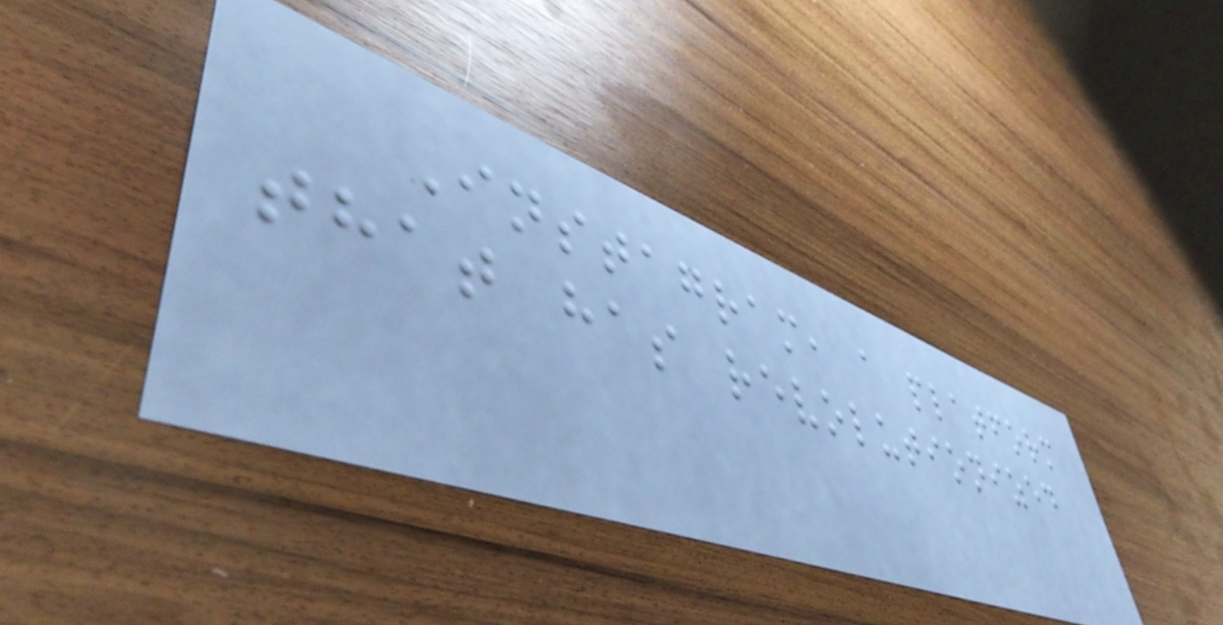Instagram, a platform
that has revolutionized
